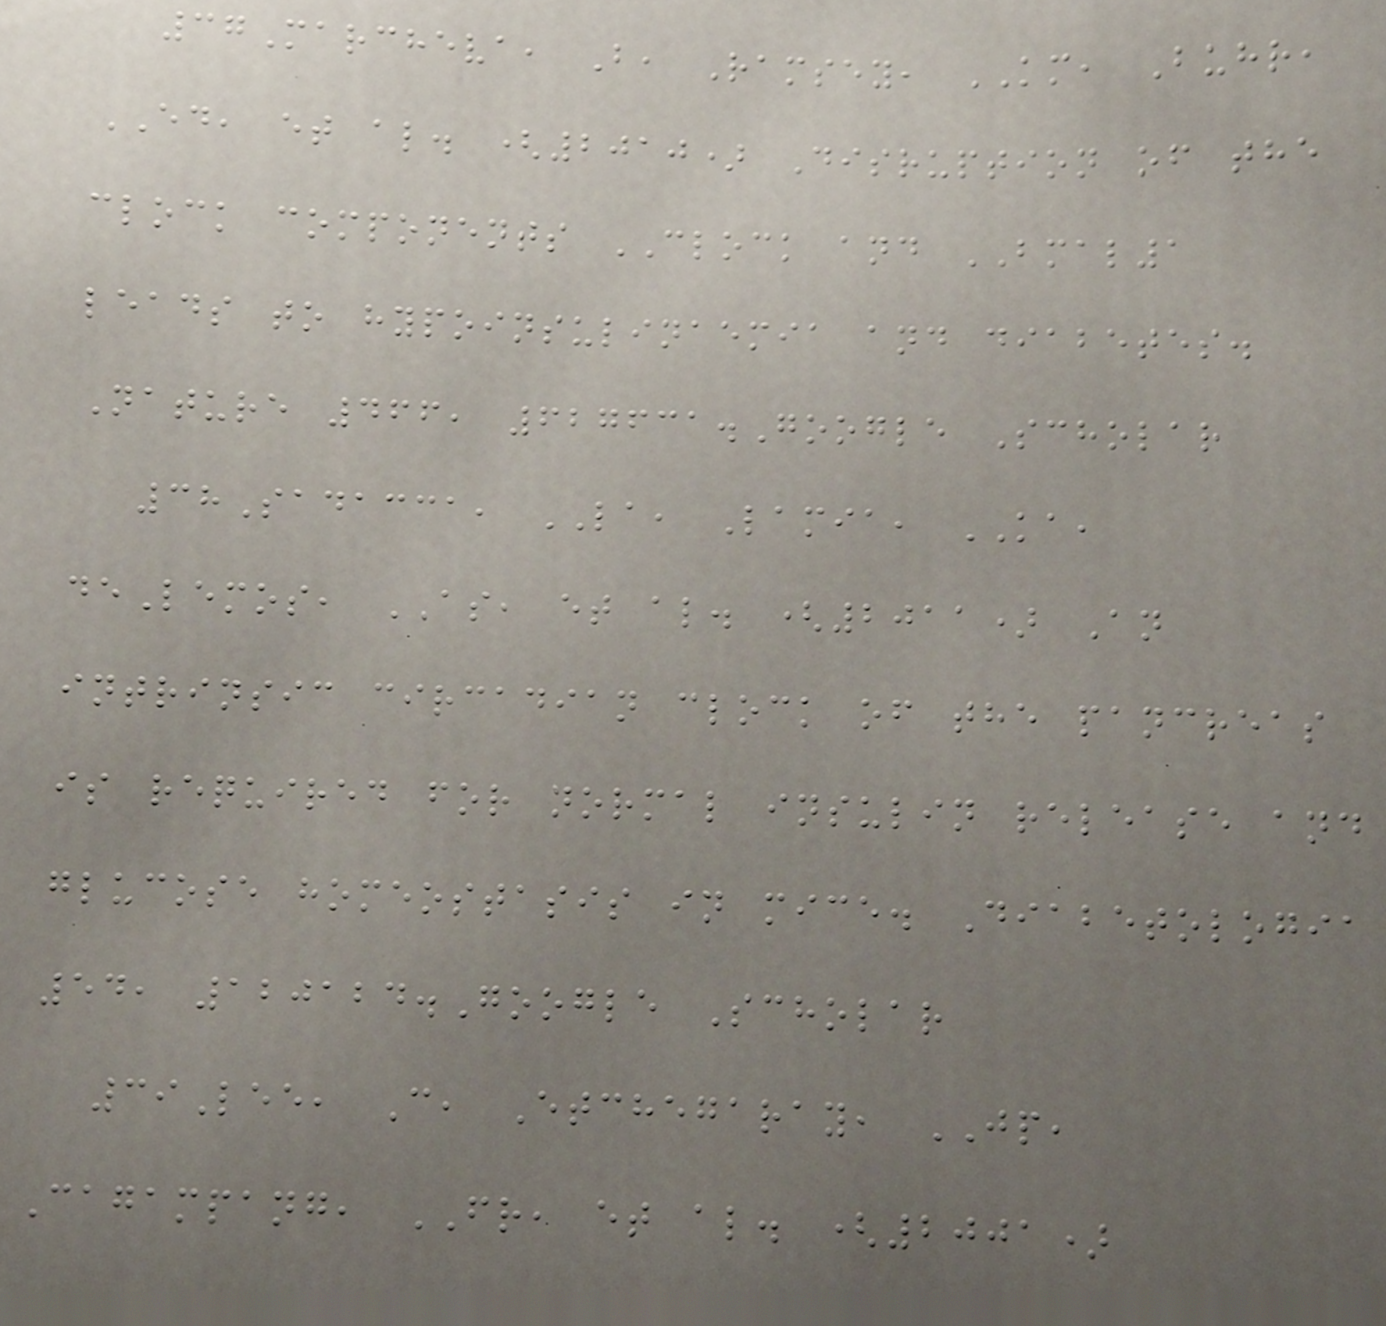37Marcheva, B, Ramsey, KM, Buhr,
ED, et al. (2010) Disruption of the
clock components CLOCK and BMAL1
leads to hypoinsulinaemia and diabetes.
Nature 466, 627631.Google Scholar
38Sadacca, LA, Lamia, KA,
deLemos, AS, et al. (2011) An
intrinsic circadian clock of the pancreas
is required for normal insulin release and
glucose homeostasis in mice. Diabetologia
54, 120124.Google Scholar
39Lee, C, Etchegaray, JP,
Cagampang, FR, et al. (2001)
